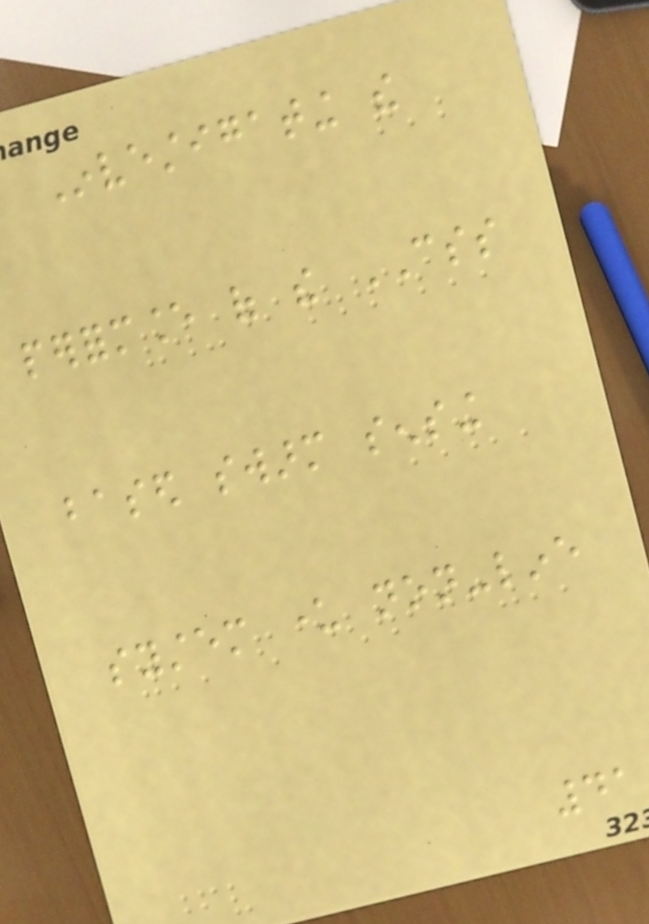Investigating the
performance of the CSS
based swarm sensing
system under non-line
41
